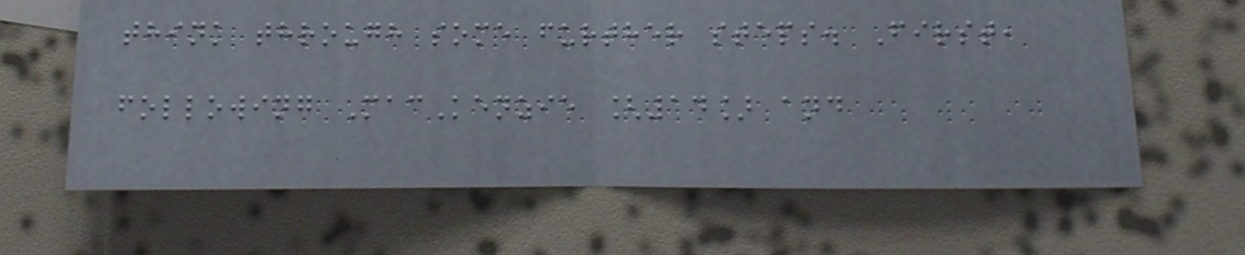think through some further steps. First,
following MacKenzie [14] and
